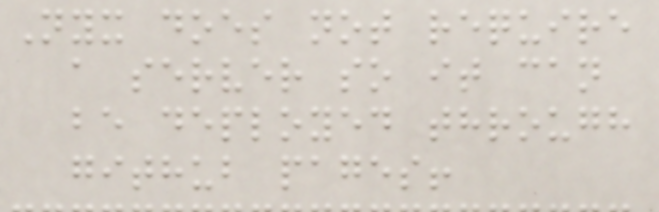Nyx does not require
a server so it can
be deployed through
github pages!
